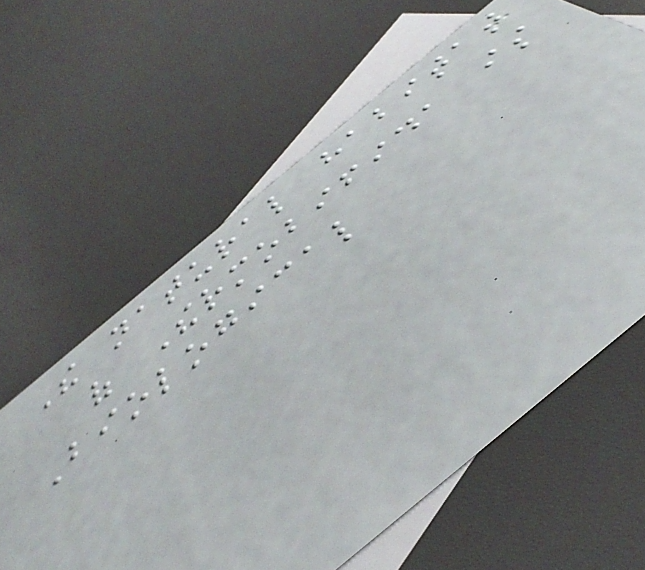The natural habitat
of Thermobifida is
Biological
